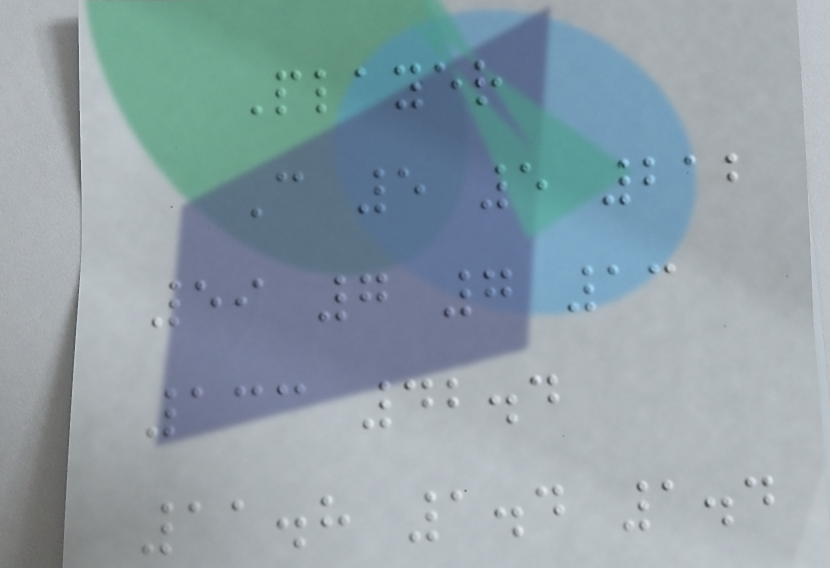Player
C 5 5 212
59 7 7 13
133 42.4
11.8 1.4 1.4
